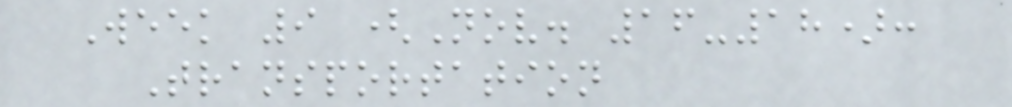Week 9 (Nov. 16-18):
Transportation
